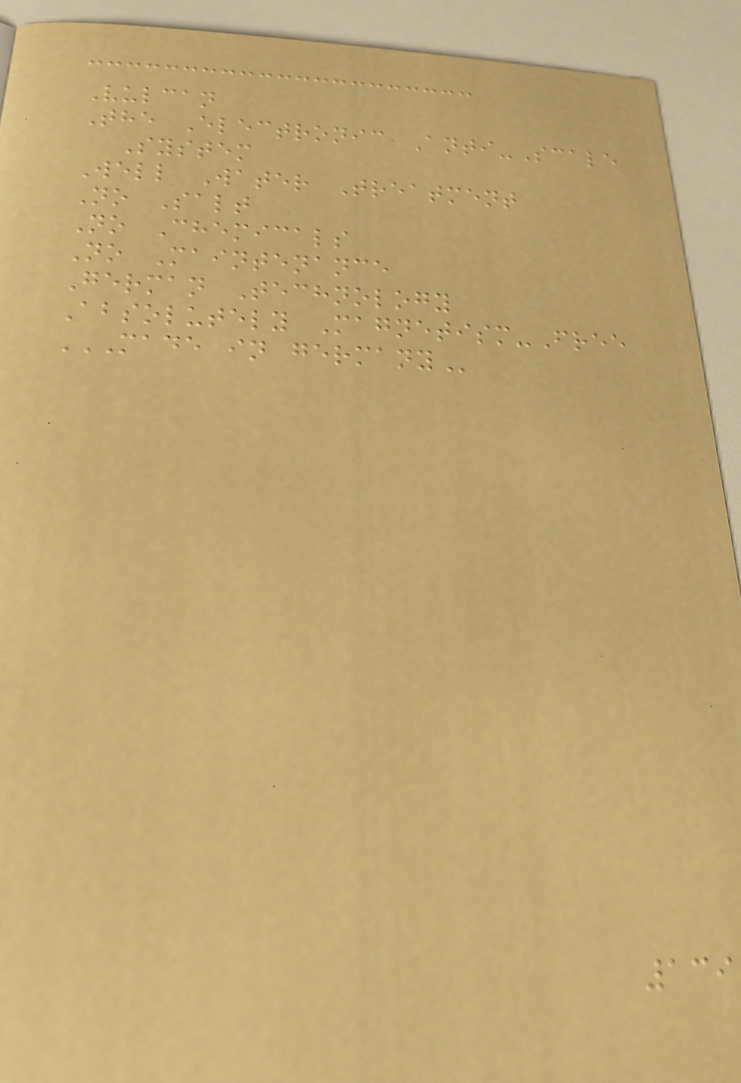Vulcan
The Electronic Anti-Scale
System
Well Water Treatment
No Salt
No Chemicals
No Maintenance
German Technology
Absolutely Magnetism-Free
MADE IN GERMANY
139
